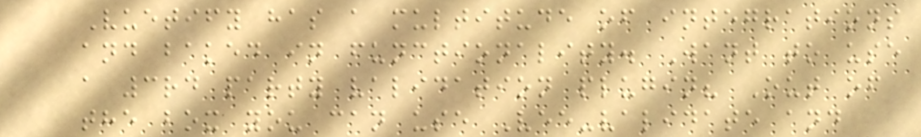Vuetify has a multitude of integrations
and baked in functionality. Want to use
a 3rd party validation plugin? Out of
the box you can use Vee-validate and
